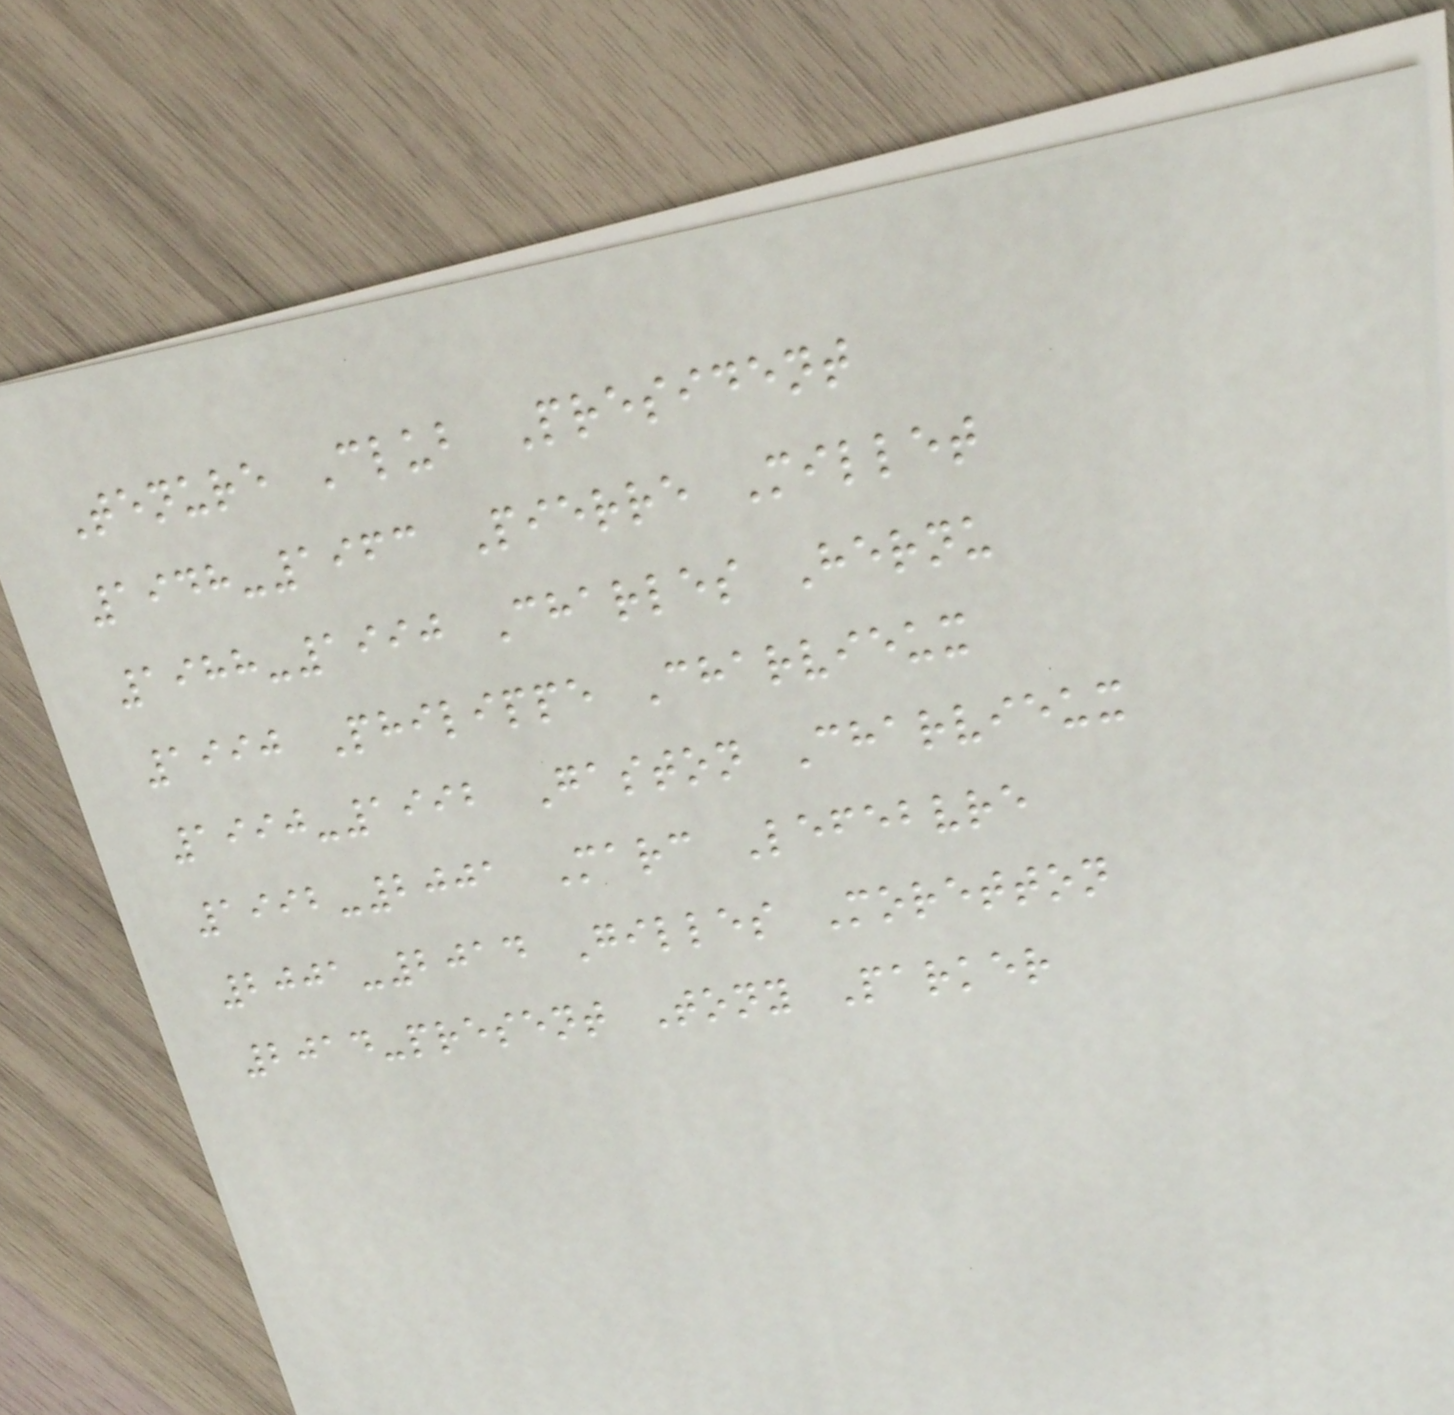Tenure Club President
1948-1963 Pierre Millet
1988-1990 Charles Hernu
1990 Philippe Charvieux
1990-1992 Gaston Charvieux
1992-2001 Marc Lefebvre
2001-2014 Gilles Moretton
2014-present Tony Parker
